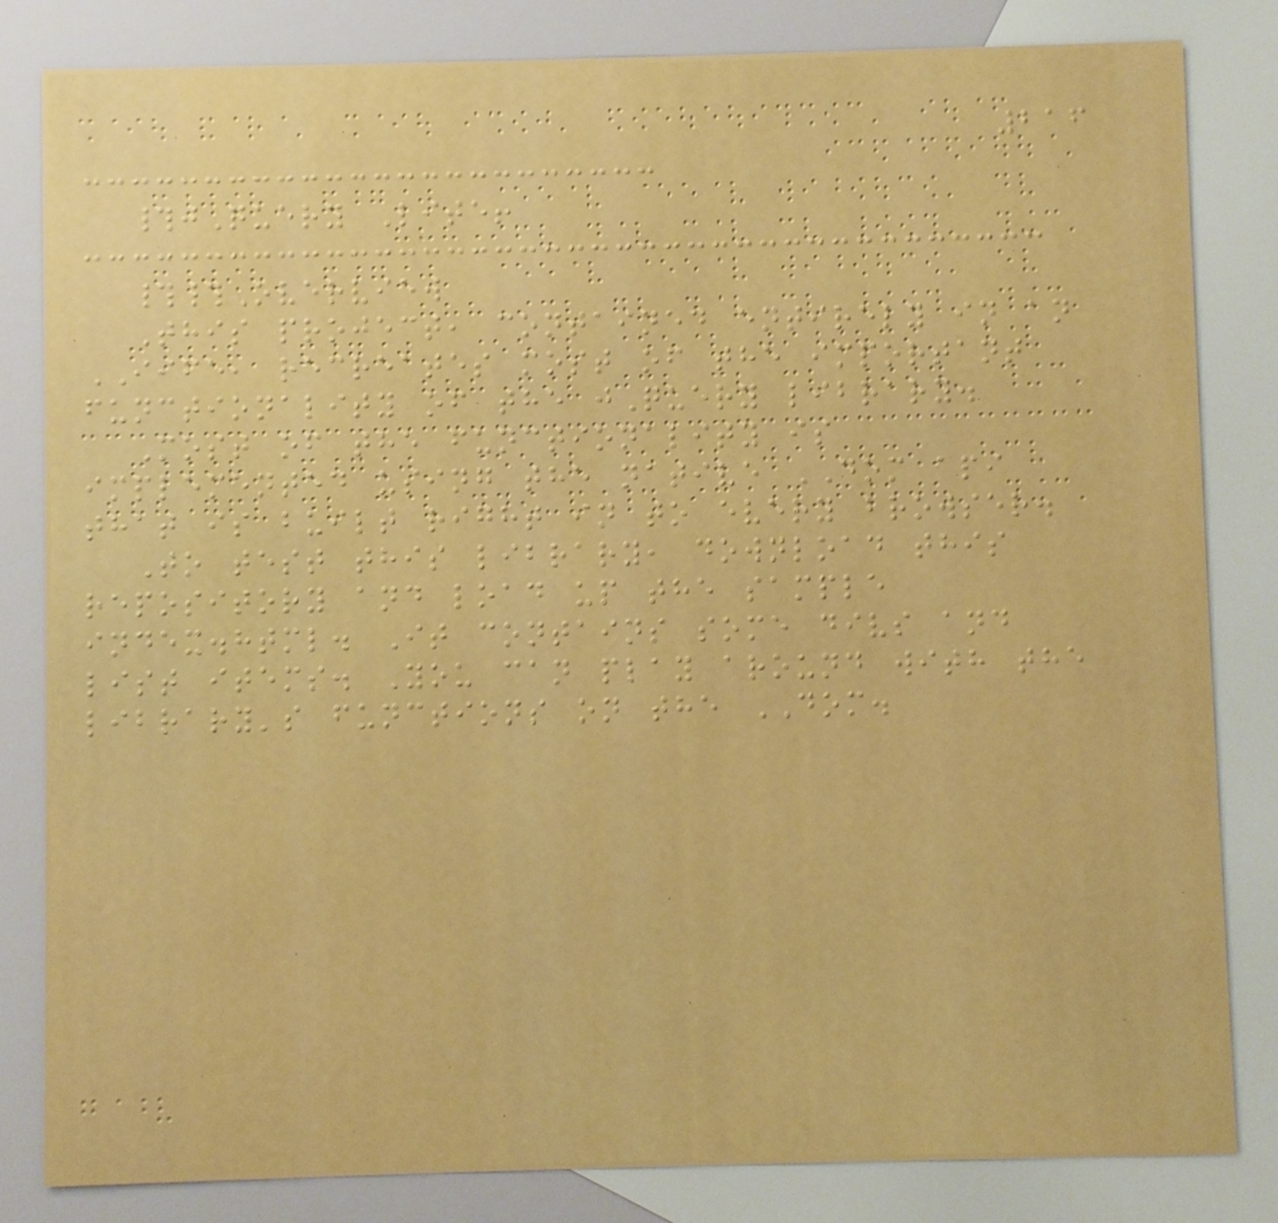216
#jQuery Lite!
##Overview
This project, contained entirely in an
IIFE, recreates most of the important
functionality of the jQuery library.
Most of the functionality is
implemented using the native DOM api
that is built right in to every browser.
To test this library, download this
repository and load up the sample
index.html. It contains some divs and
list items. You can play around with the
library's functions on the DOM.
